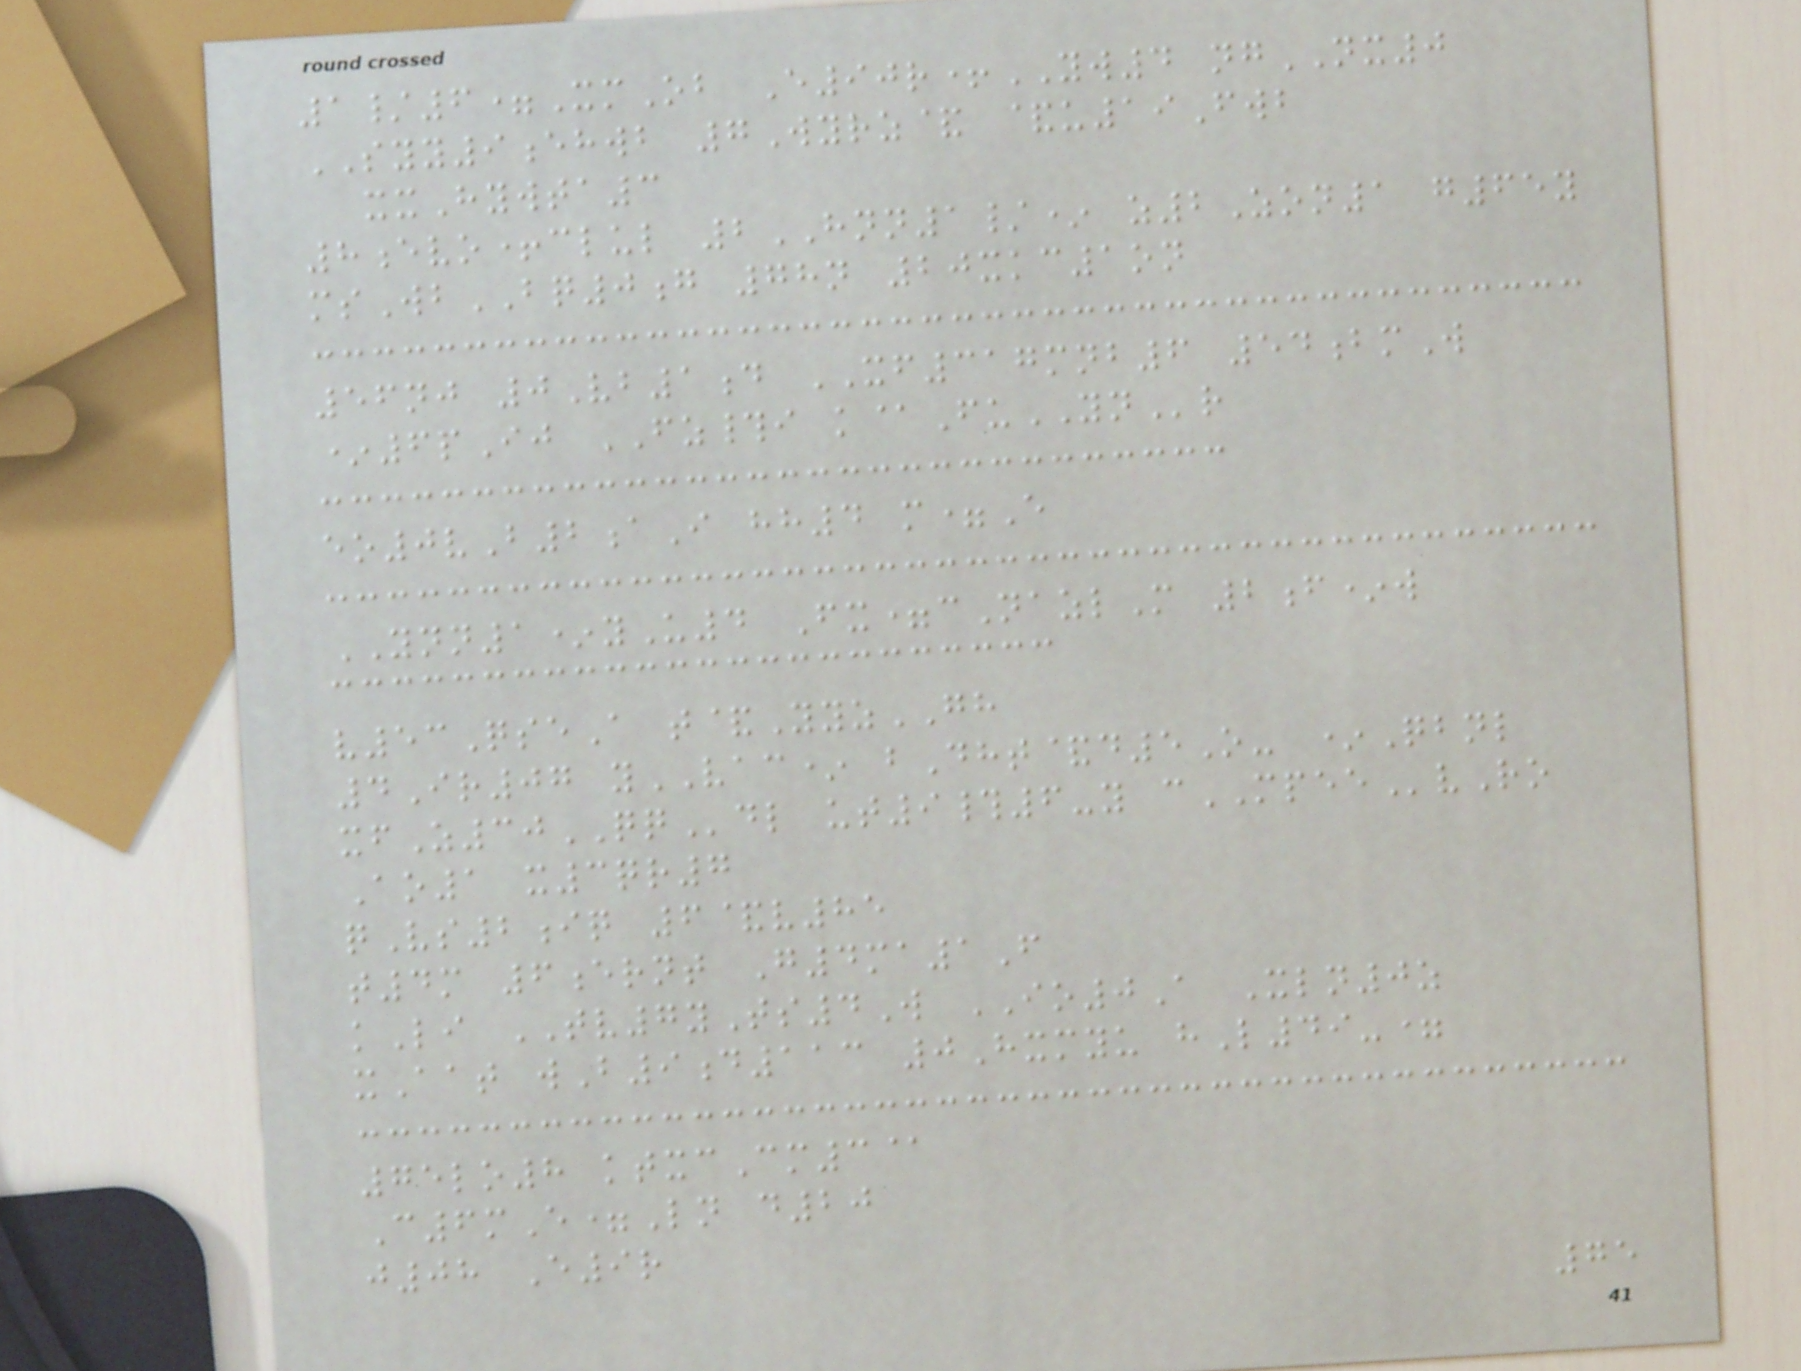1/6=XmOb E90r+YW4 ngNX0
SYY9ehwb 7Wyrz& &u19Fwb
xxHywta3
8evo+clul 2HNN1/* z2Zon1 g65y
msWbBQ0g 78n 20xkc1on
56nj 0Vb1d XF317mnb6 54bmW
*6pIj FZ#i k@FuYNr
eo0vB2aI hh4 m=E
YNN1*yU4 Fx=cNazlM 2f*w
v53QseA t&YyzGH
4Ir07 yVAC* bDht&d5O- *Qbnl
xfZ30QQdl ut9#6-y cMPEEvRo
Ao1 x3qr7
qVs2iq 6&v85
t4m 6ernt G4ma1F
kLi TV7yTs4W IO0A Xln0z
xAat wB9d113 0Hxmyu hL49-=
75lo8 ktxcCm3@
C6mE=Ln d20
j08 E9r
75
